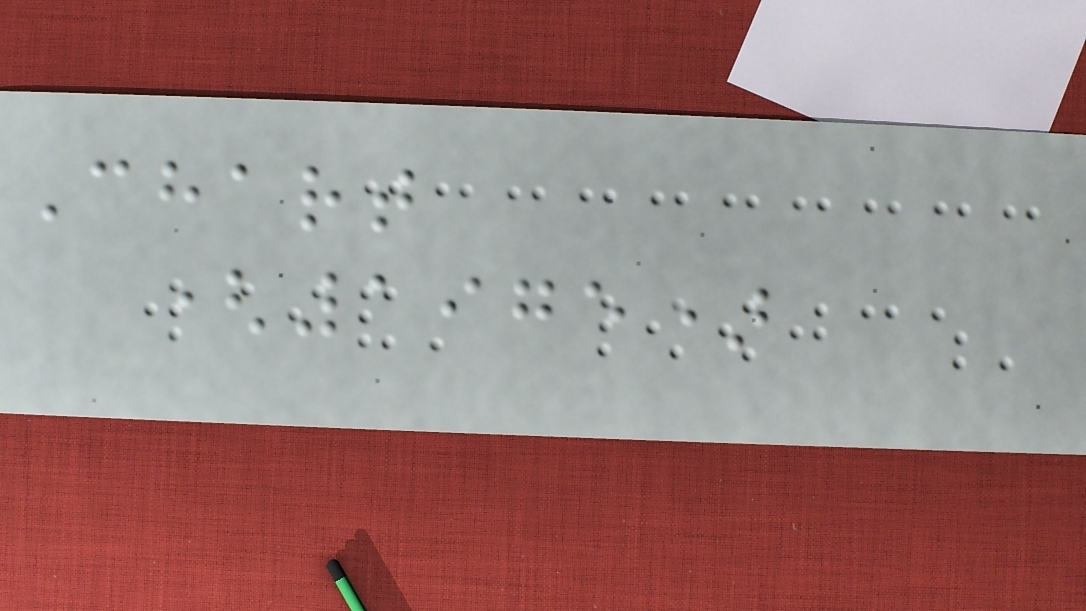Chart
(1975)
